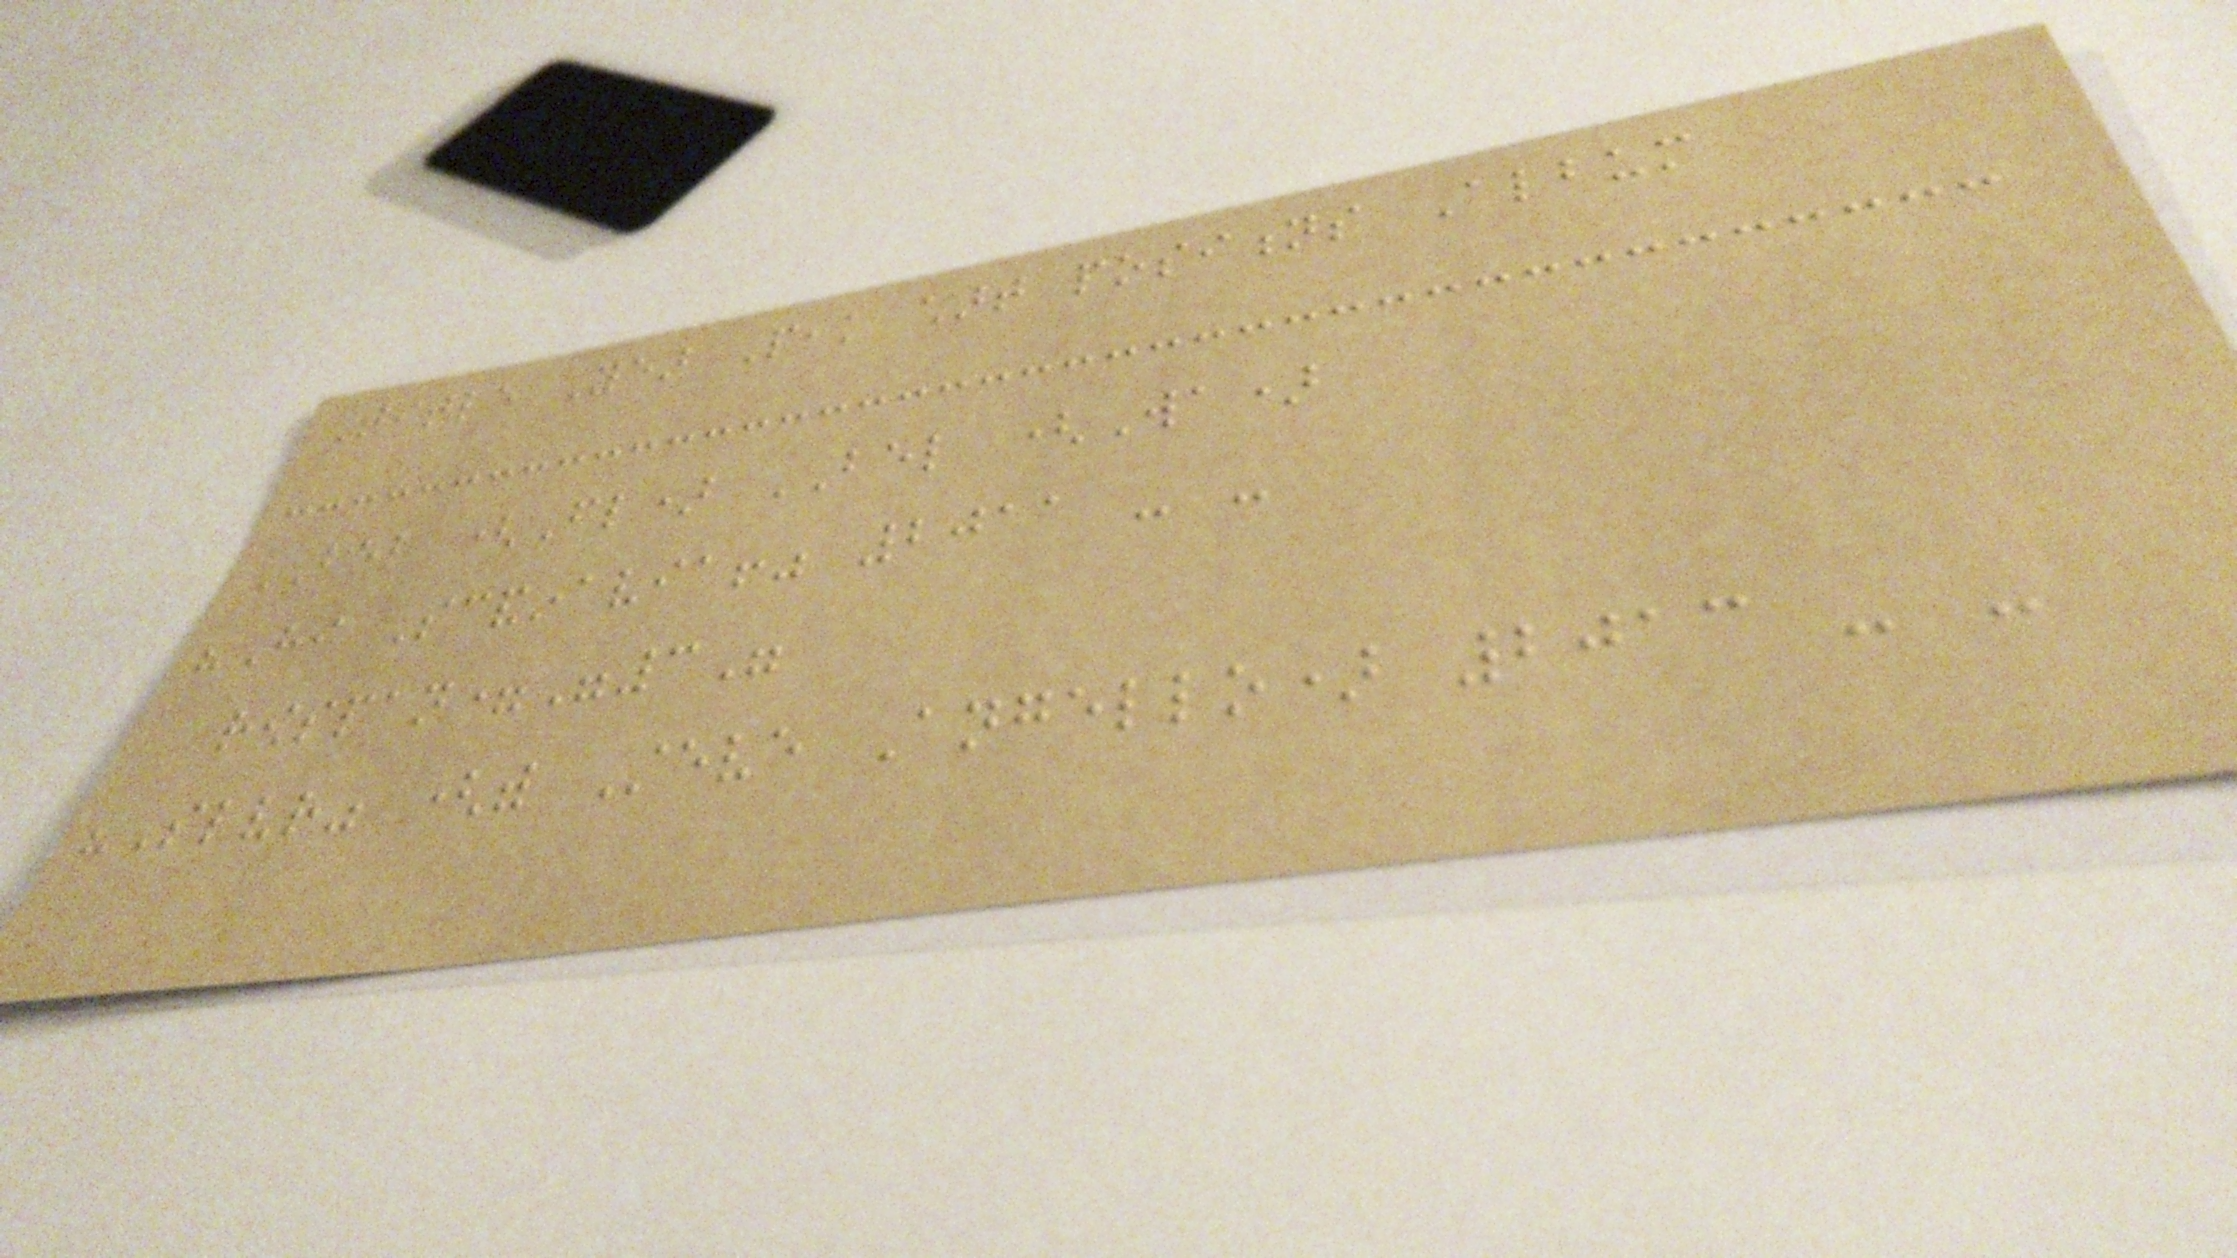Title Year Peak chart positions Album
BEL (Fl) BEL (Wa)
"Hi Scandinavia!" 2011 - -
rowspan="3"
"Slvr" (with Steve Angello) 2013 - -
